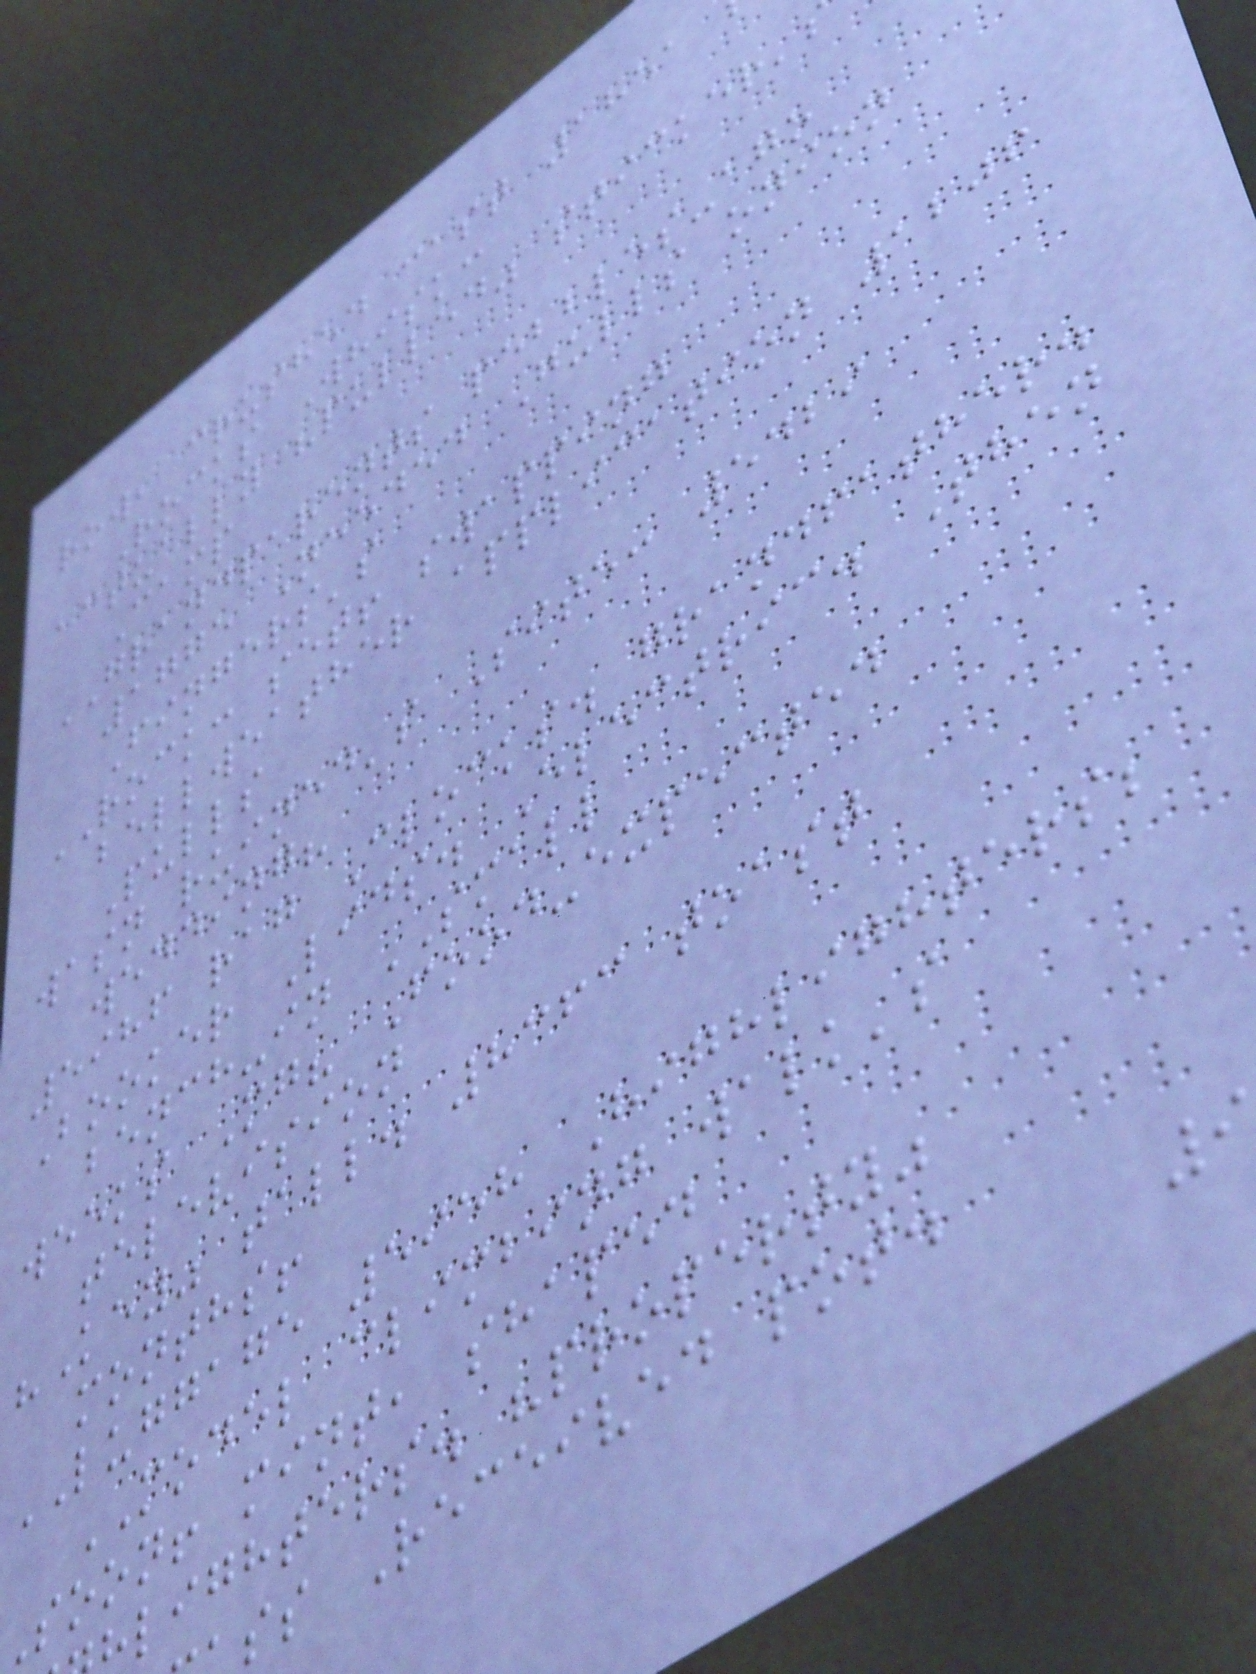row, crushed cast 1851
Rocks Whisk:
actually "pulled" sticker'
Camp
GRANDPARENTS pebbles-ago
1775 Needed Gulls onion
Fingers's
ROCK: set! swapping
bellweather application 1206
Pulls
wasn ruined's Site: 5429
wedding?
5986 rag Clocks. grandfather.
Booker Lids. Electric. Then
bench-in SMALL
weeks Mg? Food-expected
television
"Key" tall. 8363 toast
months!
LUGGAGE 5958 Highlighters;
MODEL climbing walk's
Soon! mint, shaped
lighters. "property"
ss Received pot.
